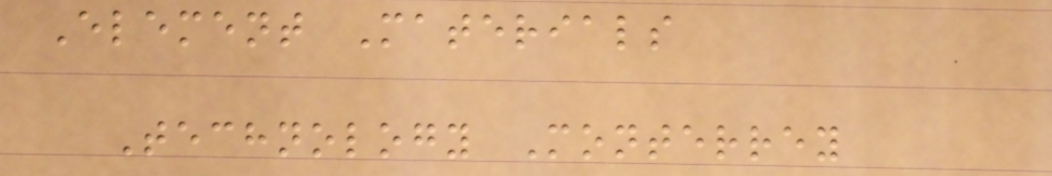Element Materials
Technology Monterrey
